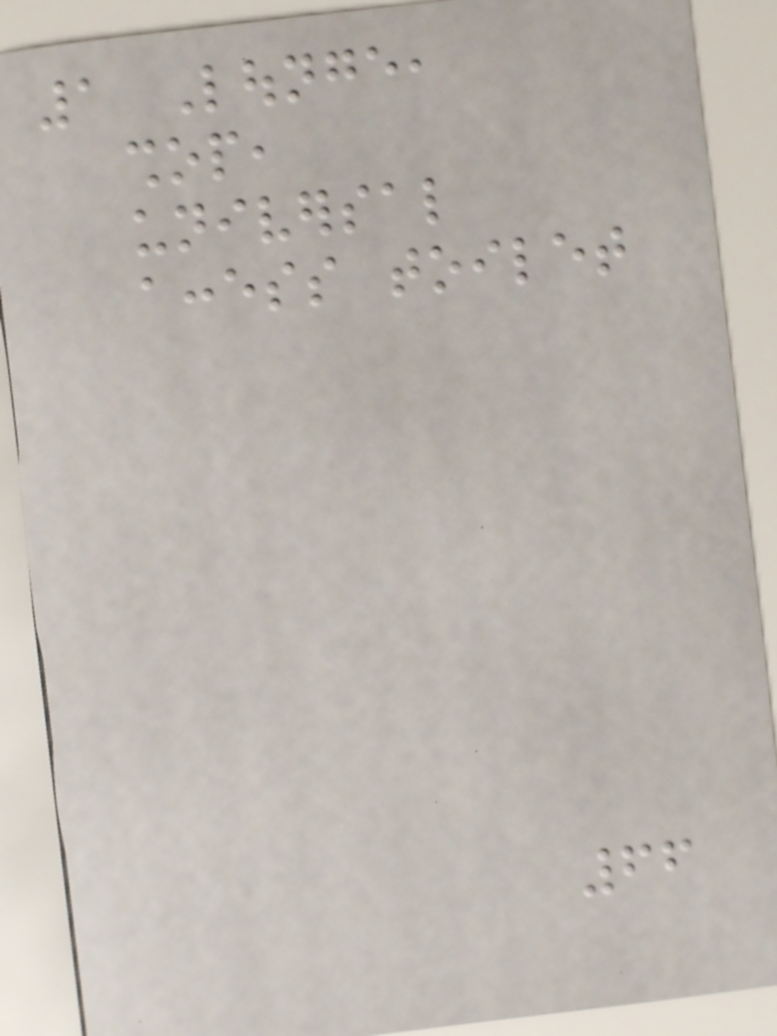1 Lounge,
shop,
universal
access toilet
66
